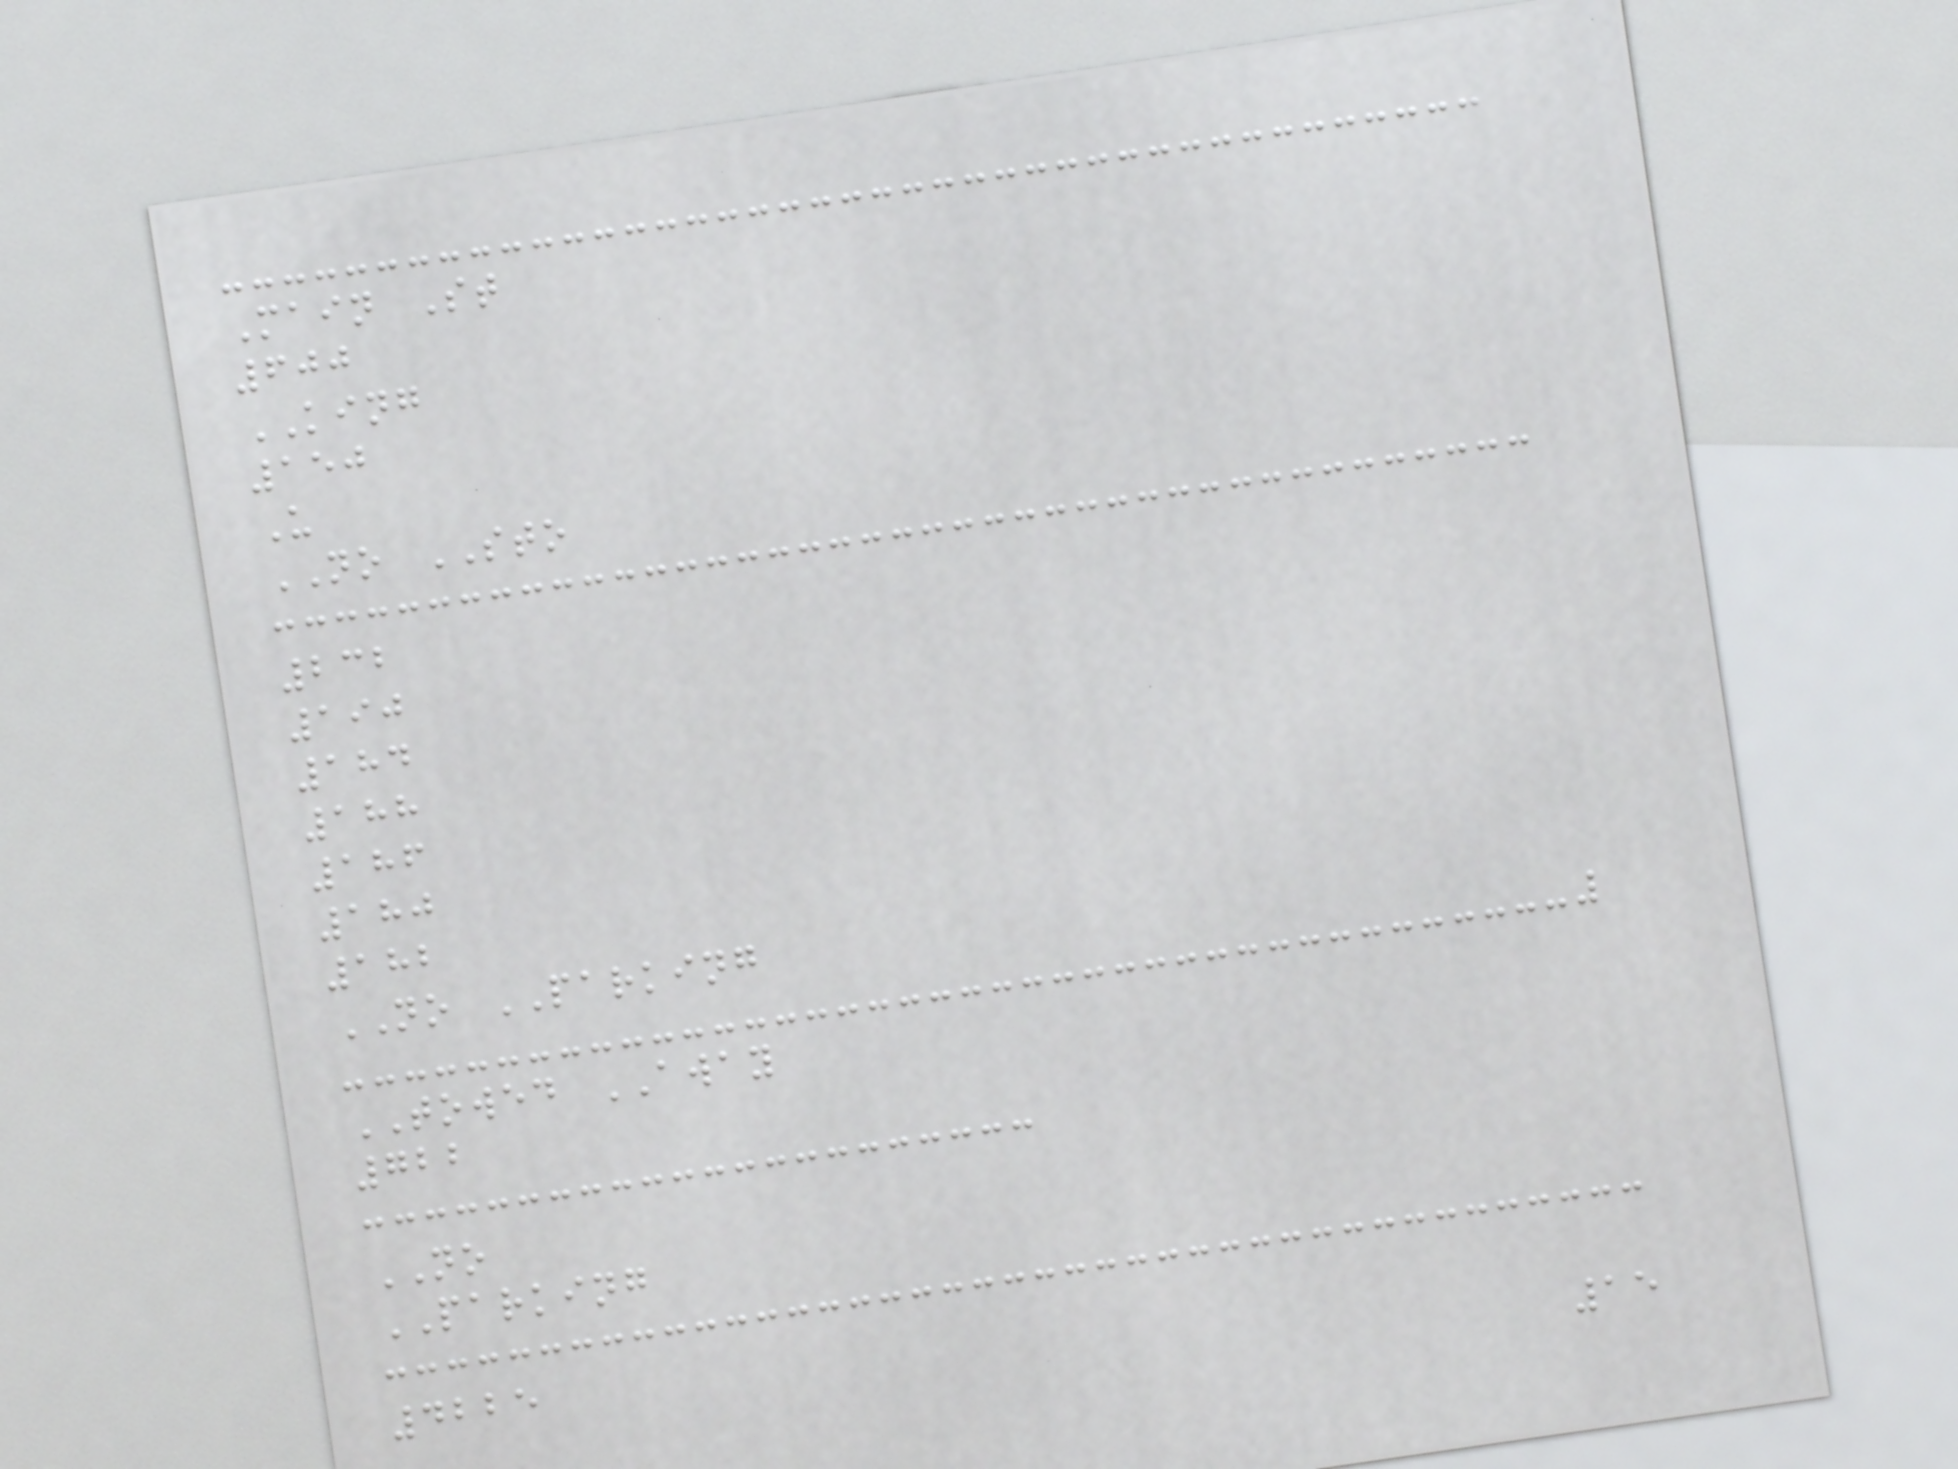Main St
600
KING
150
U
NO STO
232
190
184
188
186
180
182
NO PARKING
TOWED AWAY
722
NO
PARKING
4225
15
